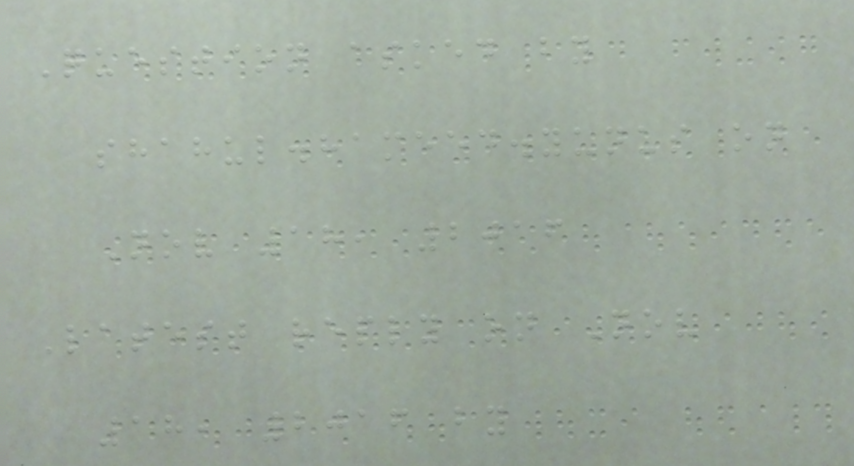Question asked by
shahul.hameed.yunus on
Nov 18, 2016
Latest reply on Nov
18, 2016 by
